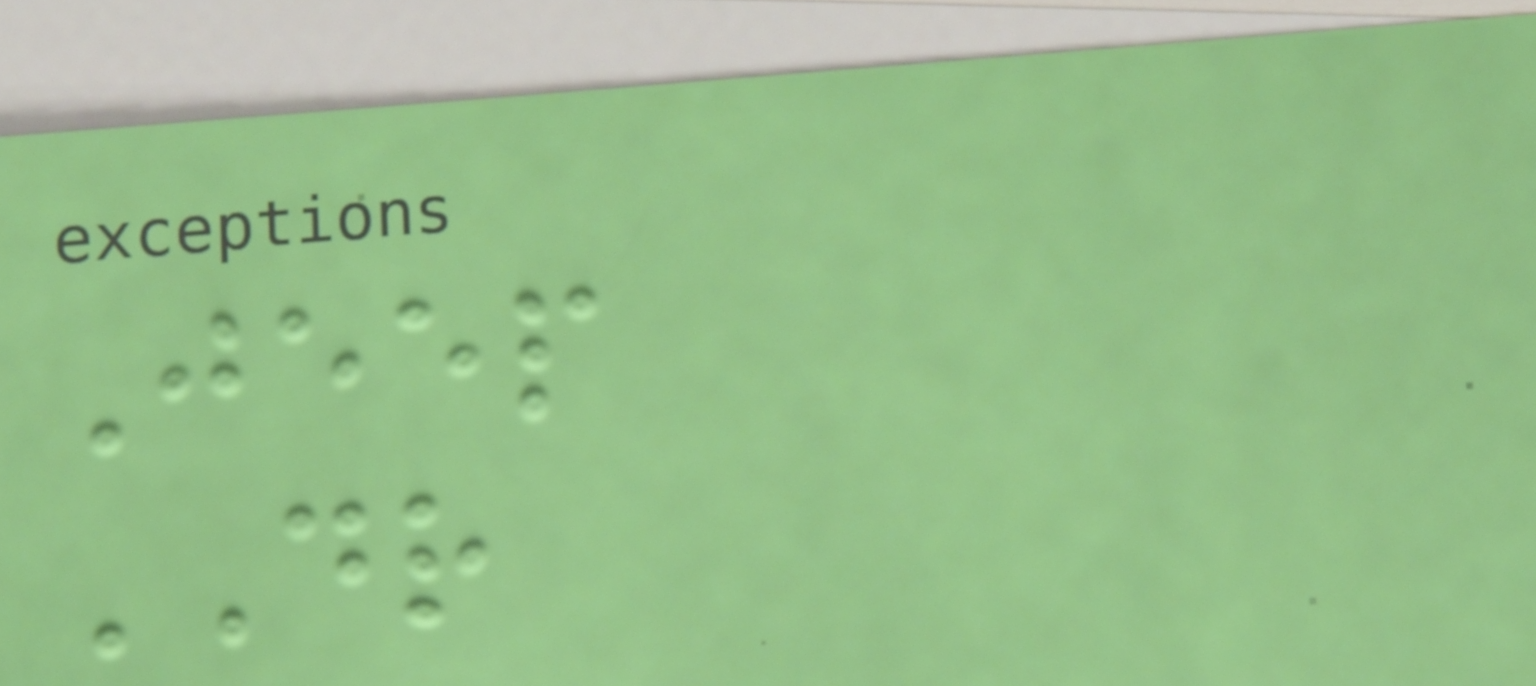Jeep
DR
